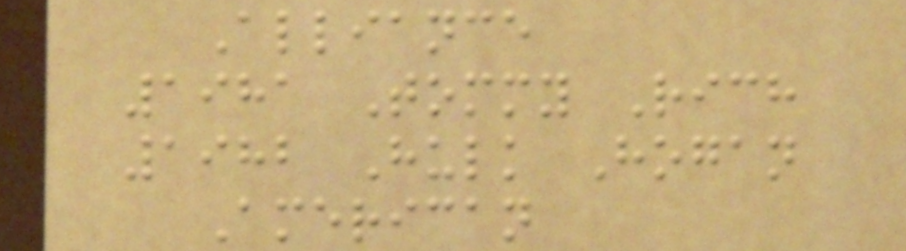Alliance
1981 Tommy Rich
1982 Hulk Hogan
American
